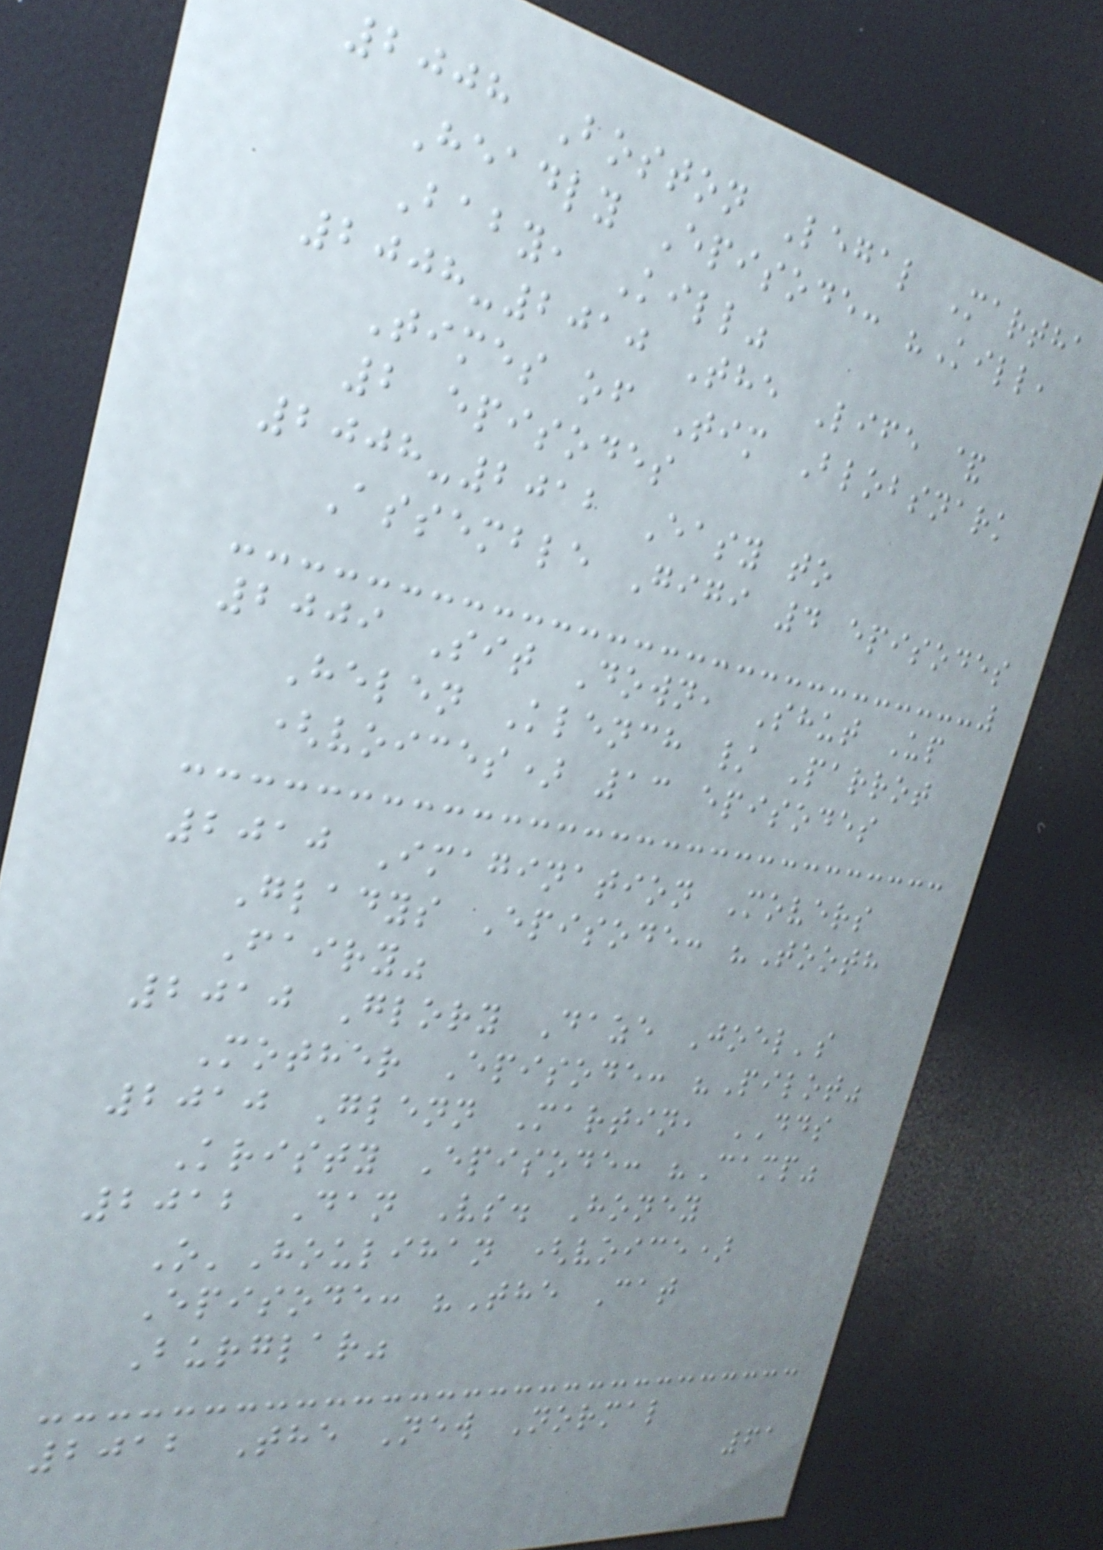2008 Boston Legal Martha
Headly Episode: "Kill,
Baby, Kill"
2008-2010 The Life &
Times of Tim Blobsnark
2 episodes
2008-2012 Easy to
Assemble Gigi 4 episodes
2009 Sit Down, Shut Up
Helen Klench / Parrot
(voices) 13 episodes
2010 Imagination Movers
Gladys Episode: "Tooth
Fairy"
2010 Glory Daze Joel's
Mother Episode: "Pilot"
2010 Glenn Martin, DDS
Kristy Episode: "Camp"
2012 Dan Vs. Honey
O'Houlihan (voice)
Episode: "The Cat
Burglar"
2012 The New Normal
61
